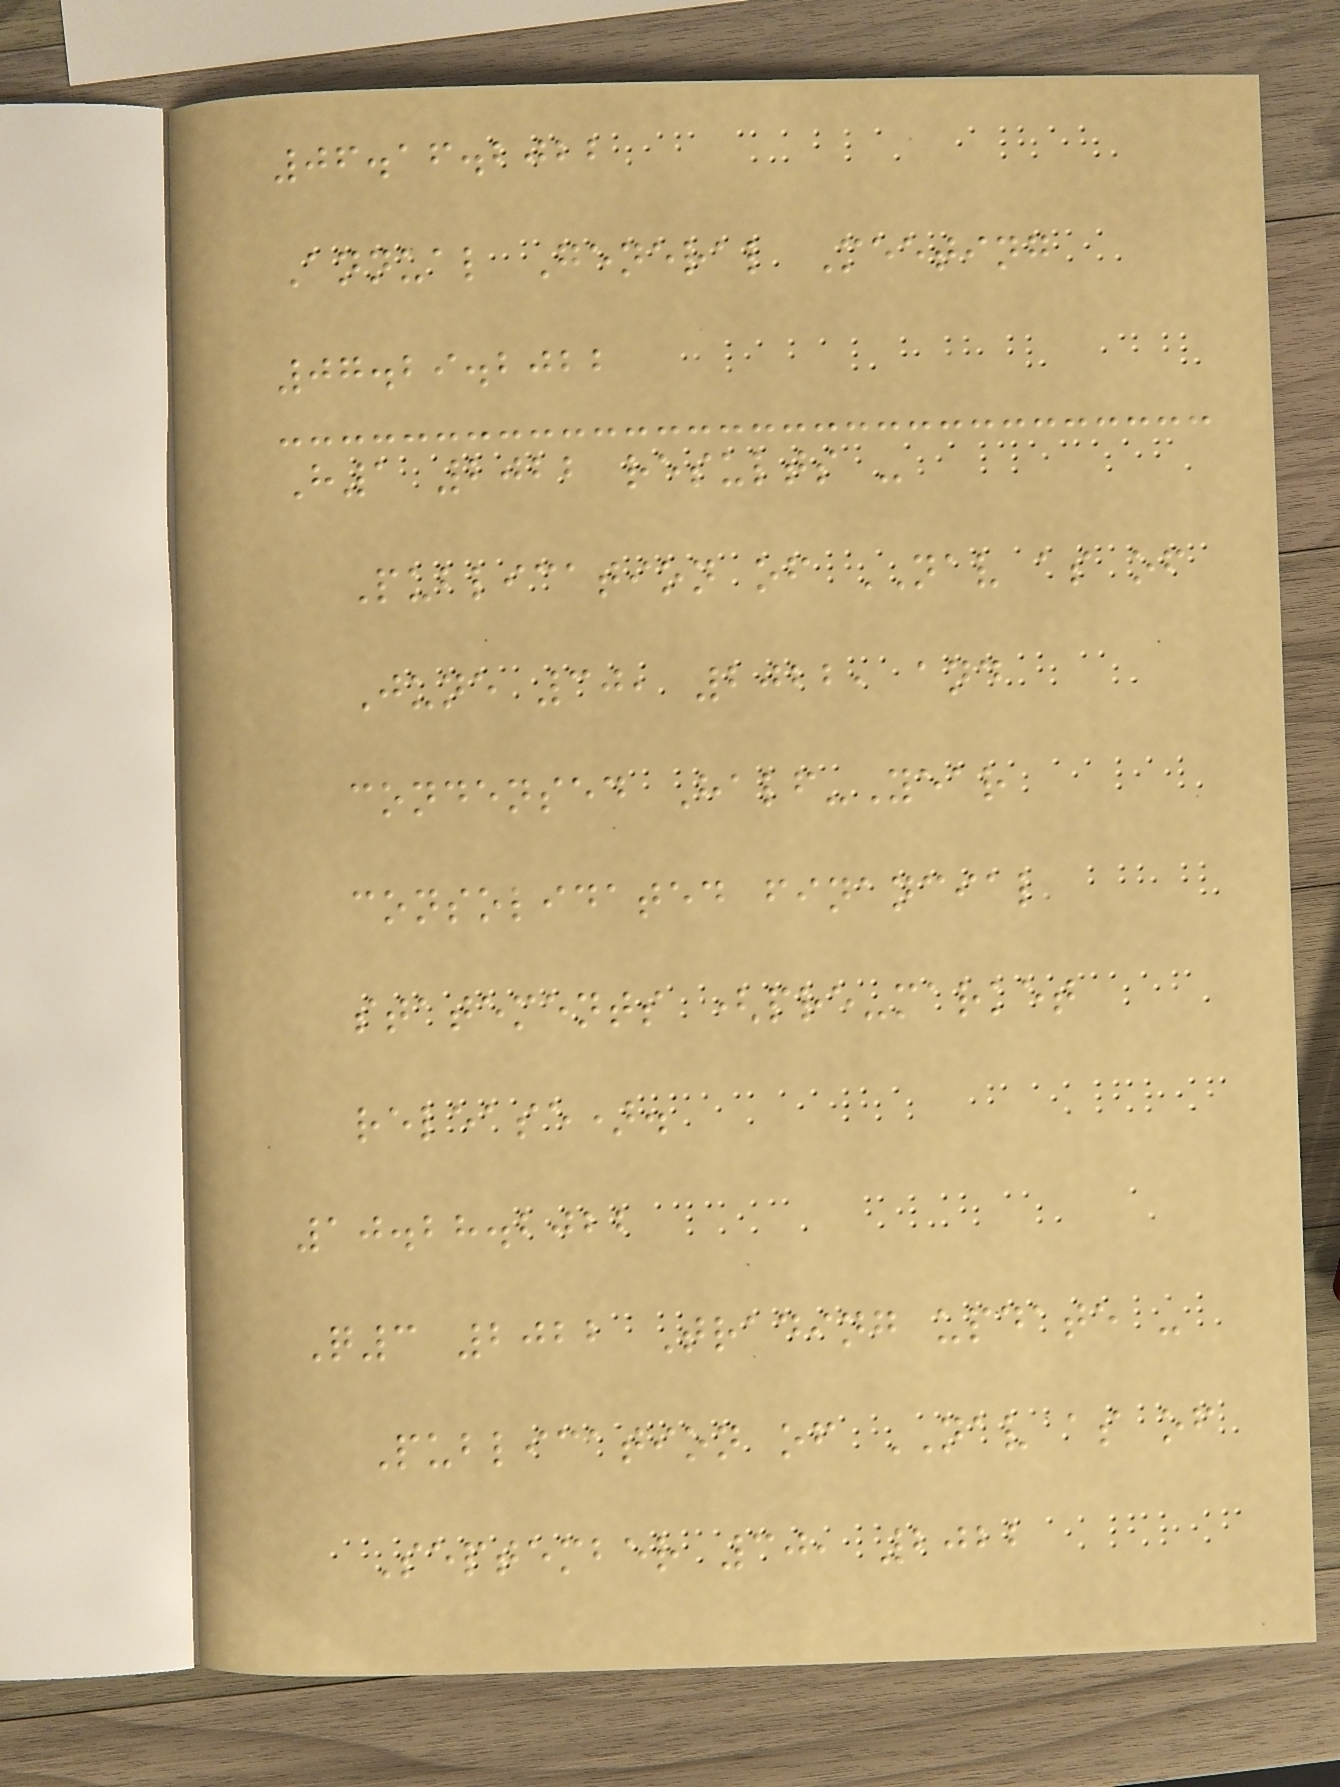06.16.2022
Annual General Meeting
07.29.2022
H1 2022 results -
Publication of NAV as of
June 30, 2022, and
condensed Half-Year
consolidated financial
statements (pre-market
release).
10.28.2022
Q3 2022 Trading update -
Publication of NAV as of
September 30, 2022
